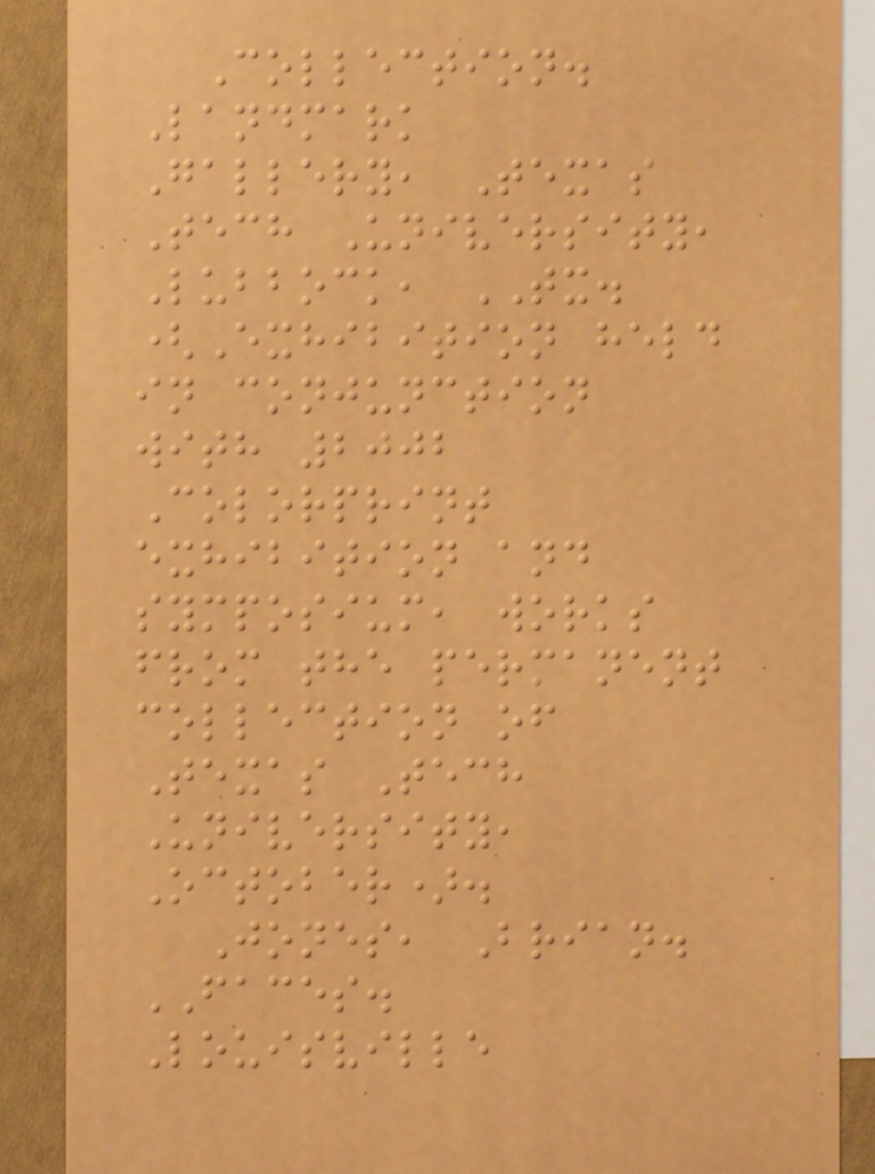Collection.
Landmark
Gallery, Texas
Tech University,
Lubbock, TX.
(Exhibition held
in conjunction
with 2002
Colorprint
exhibition and
symposium, works
from the permanent
collection of
Texas Tech
University,
October).
Jones, Brian.
FACES.
Louisville
